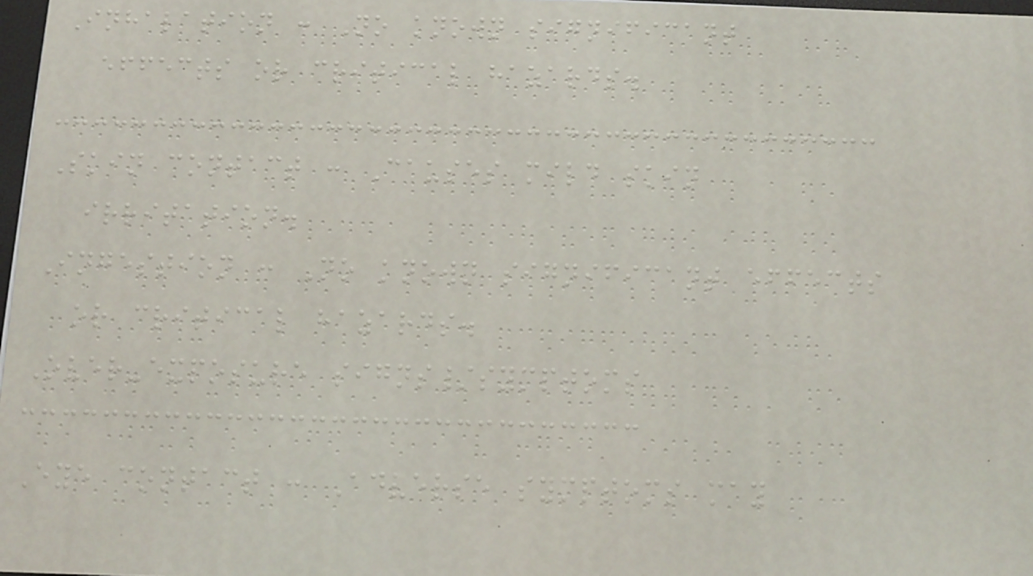Inhalation : No known significant
effects or critical hazards.
Skin contact : Causes mild skin
irritation.
Ingestion : No known significant effects
or critical hazards.
Over-exposure signs/symptoms
Eye contact : Adverse symptoms may
